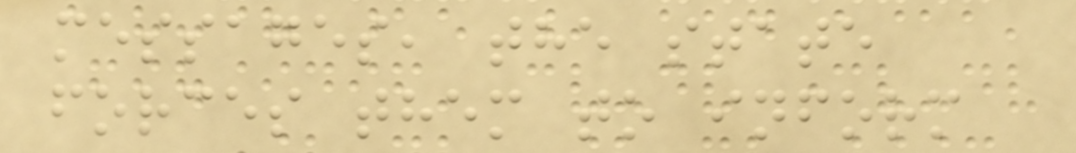messages, the state
forces them to inform
